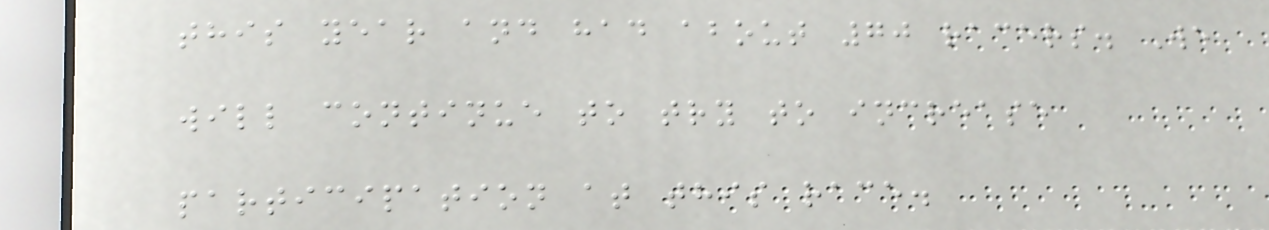this year and had about 70 racers. We
will continue to try to increase
participation at this race.
